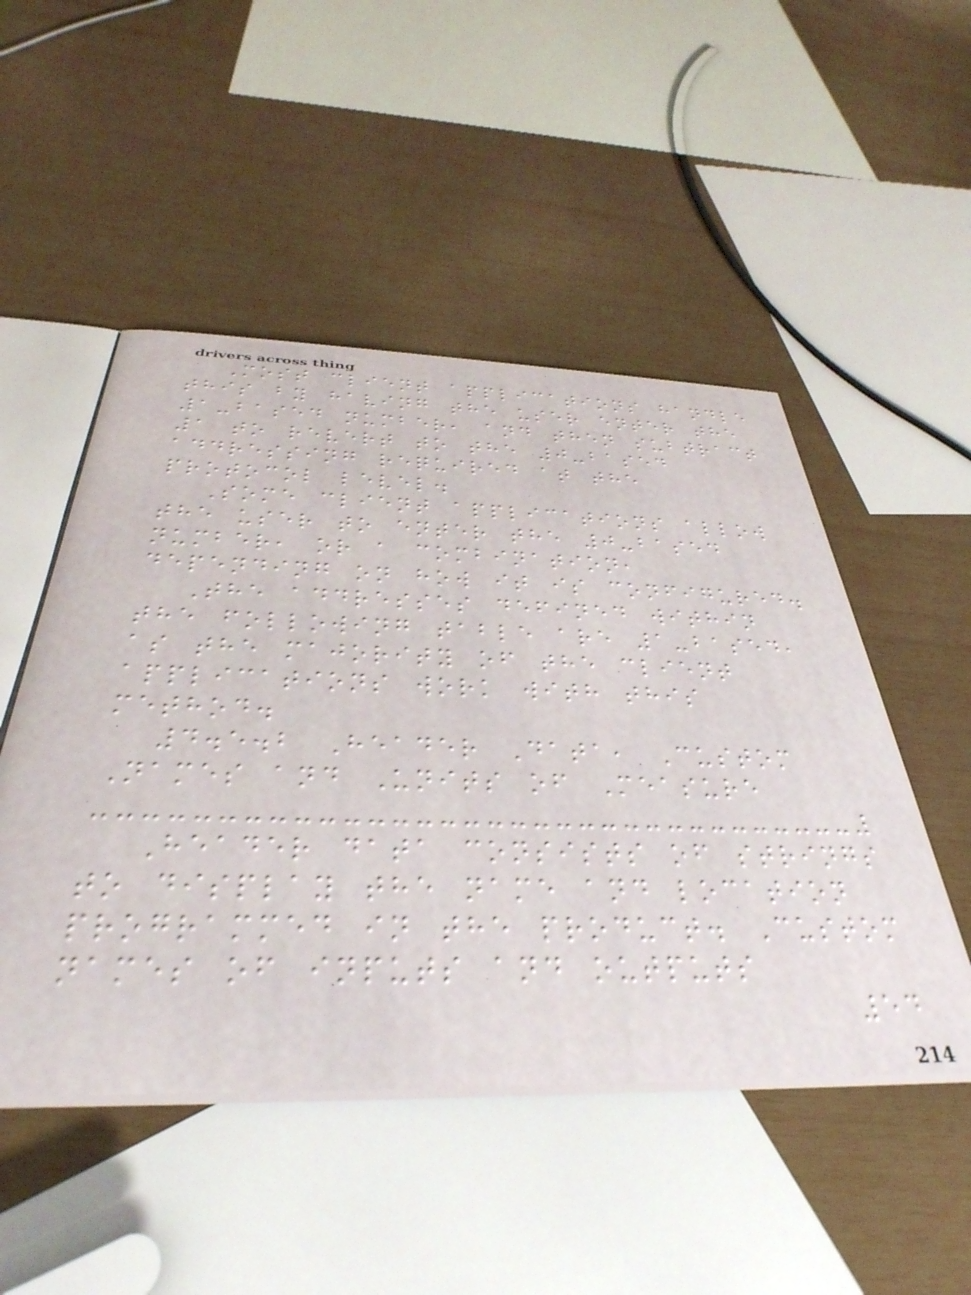Most client applications handle
this by having the user enter the
1-based number, and then subtract
1 to revert to the 0-based
addressing required at the
protocol level.
Some client applications allow
the user to enter the 0-based
number, or a combination,
depending on how it is configured.
The addresses defined within
the following table are 1-based,
as the majority of the client
applications work with this
method.
4.5.2 Header Data, Custom
Names and Units of Measure
Header data consists of strings
to display the name and location
programmed in the product. Custom
names of inputs and outputs
54
